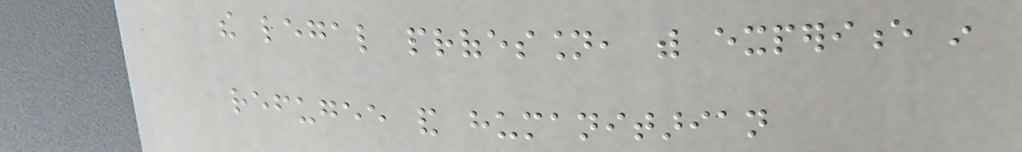the legal profession, with experience in
refugee and humanitarian
